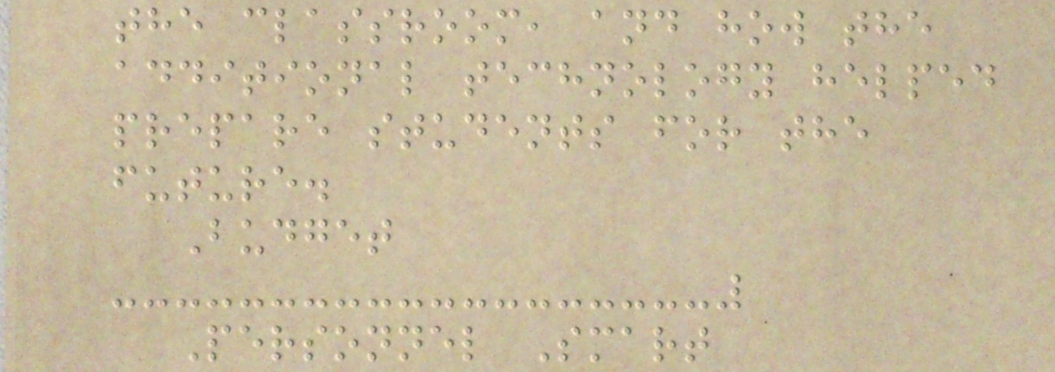the classroom, and how the
additional technology helped
prepare students for the
future.
Budget
Personnel Smart
